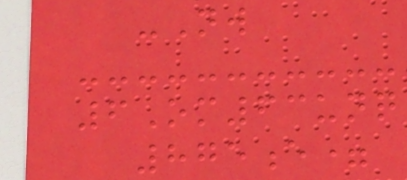-Nw
6Om63unq
875e=
